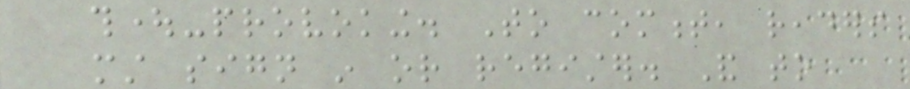thought-provoking. To comment, readers
must sign in or register. And to
